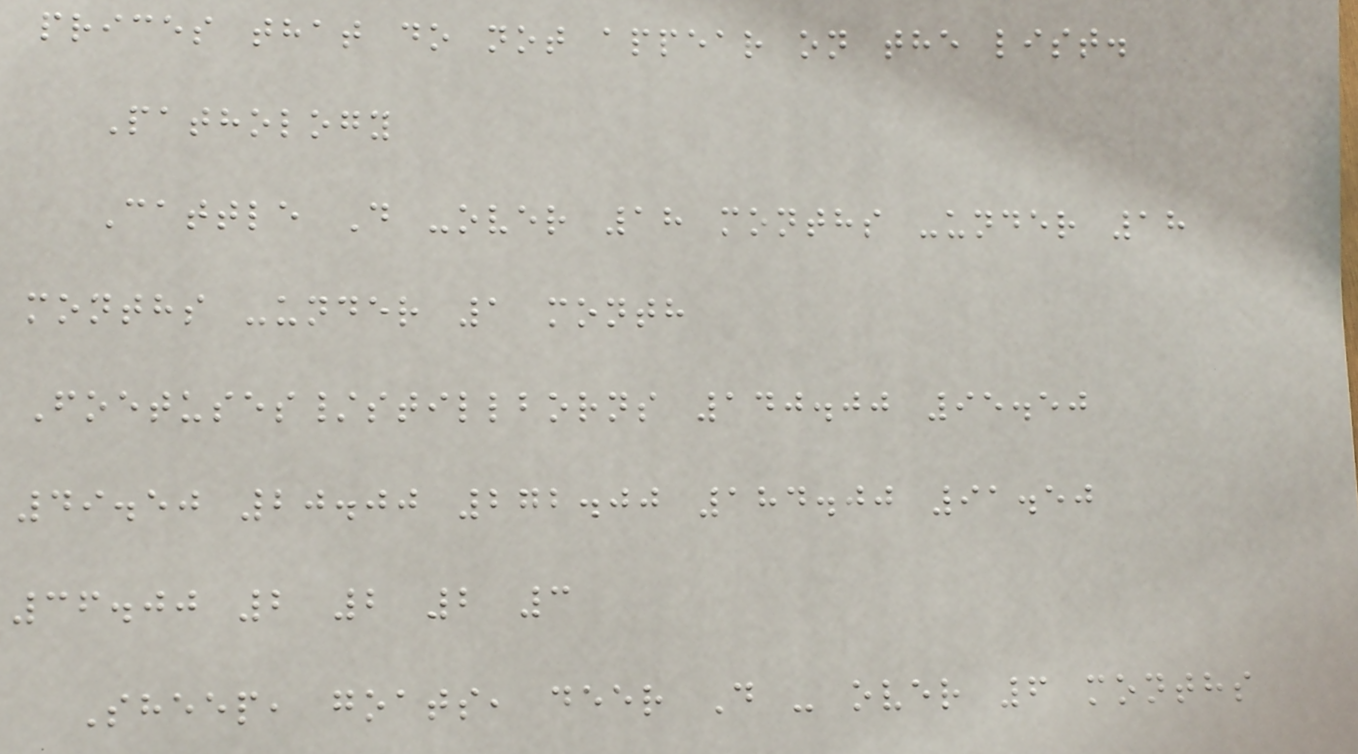prices that do not appear on the list.
Pathology
Cattle D -over 18 months -under 18
months -under 1 month
Foetuses/stillborns 140.00 95.50
49.50 20.00 272.00 184.00 91.50
36.00 2 2 2 3
Sheep, goats, deer D - over 6 months
